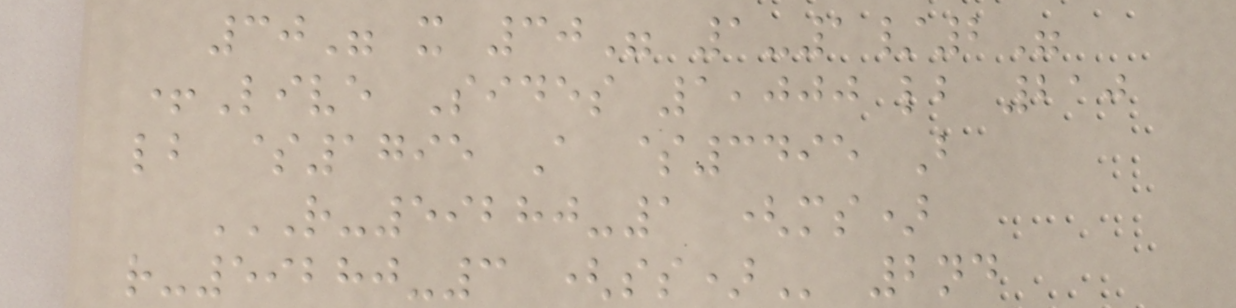30" x 30" 1-1/2"
+Live Sides 1,000 lb 210
lb $1795 A $3495 B
R-59280-1 (MS)
R-59280-3 (SS) 2nd
